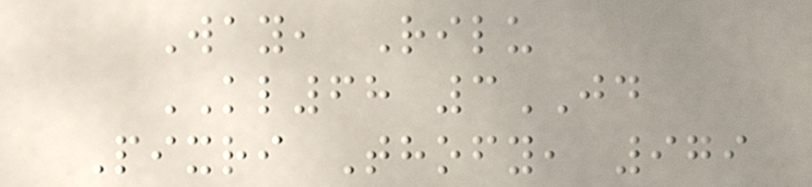Way, Rilu
KL68 3JD
Pixri Thofy, 979
